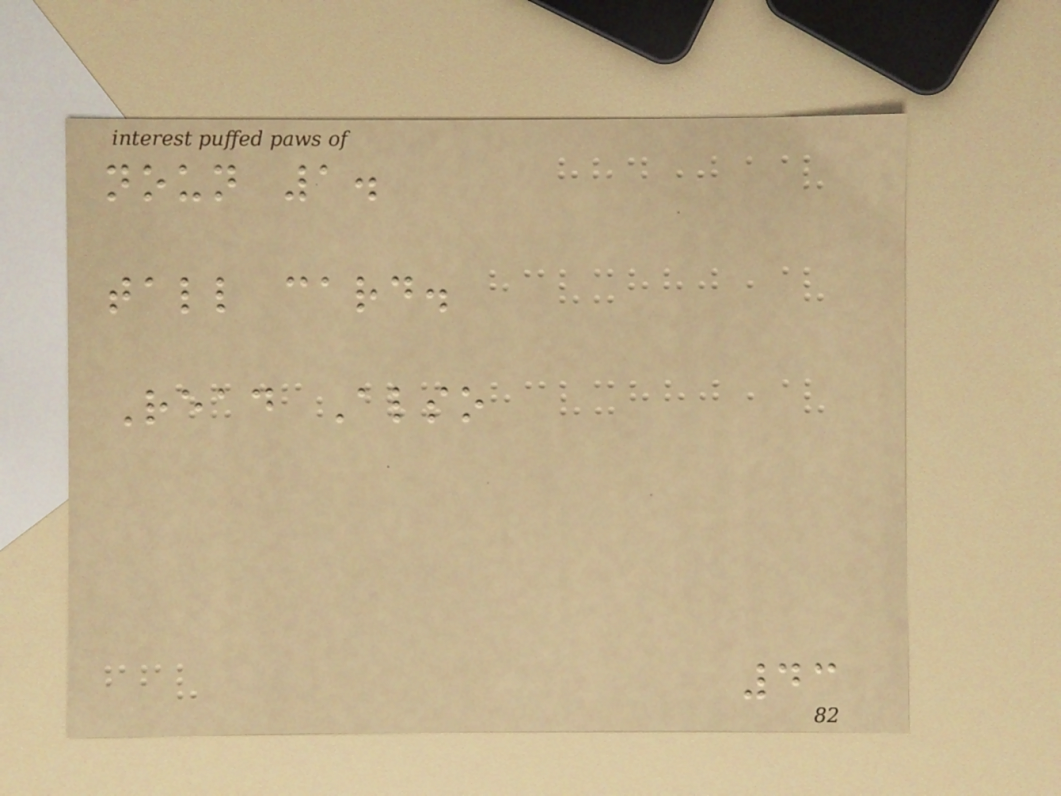noun 1.
tall card.
Read Also
43
